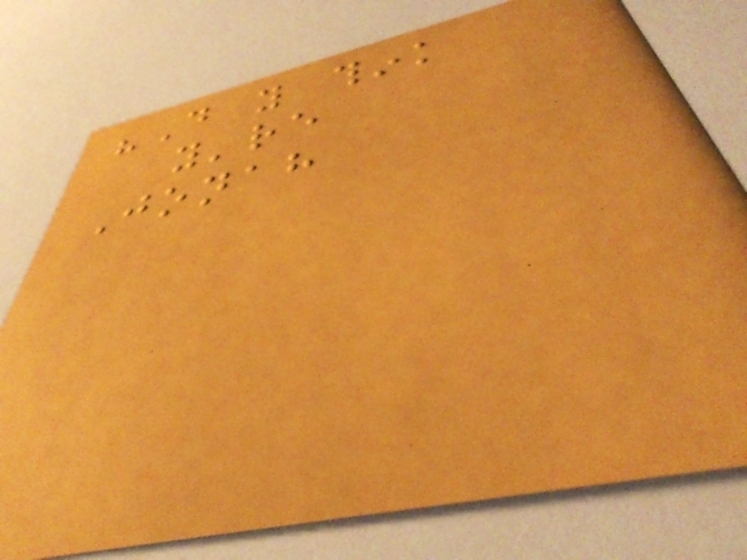"Do you think
you're
Jonah
